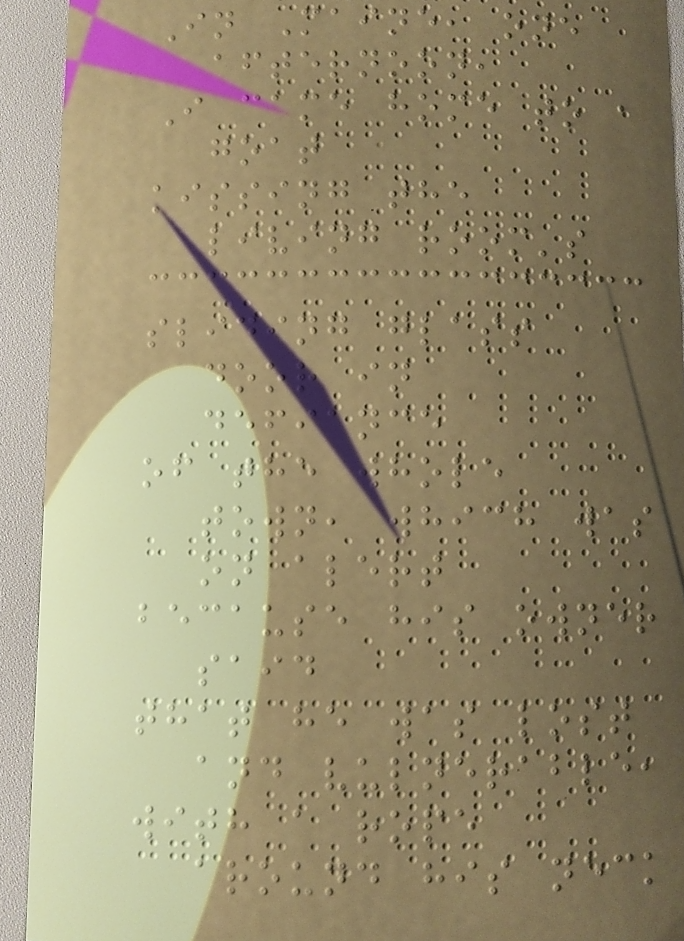In Maine, one
afternoon,
I came home to a
goat
kissing the
living room's
sliding glass
door in
defiance
of the whole
town, which was
on alert
because his owner
said
that he was lost
and vulnerable,
with a rope
around his neck
